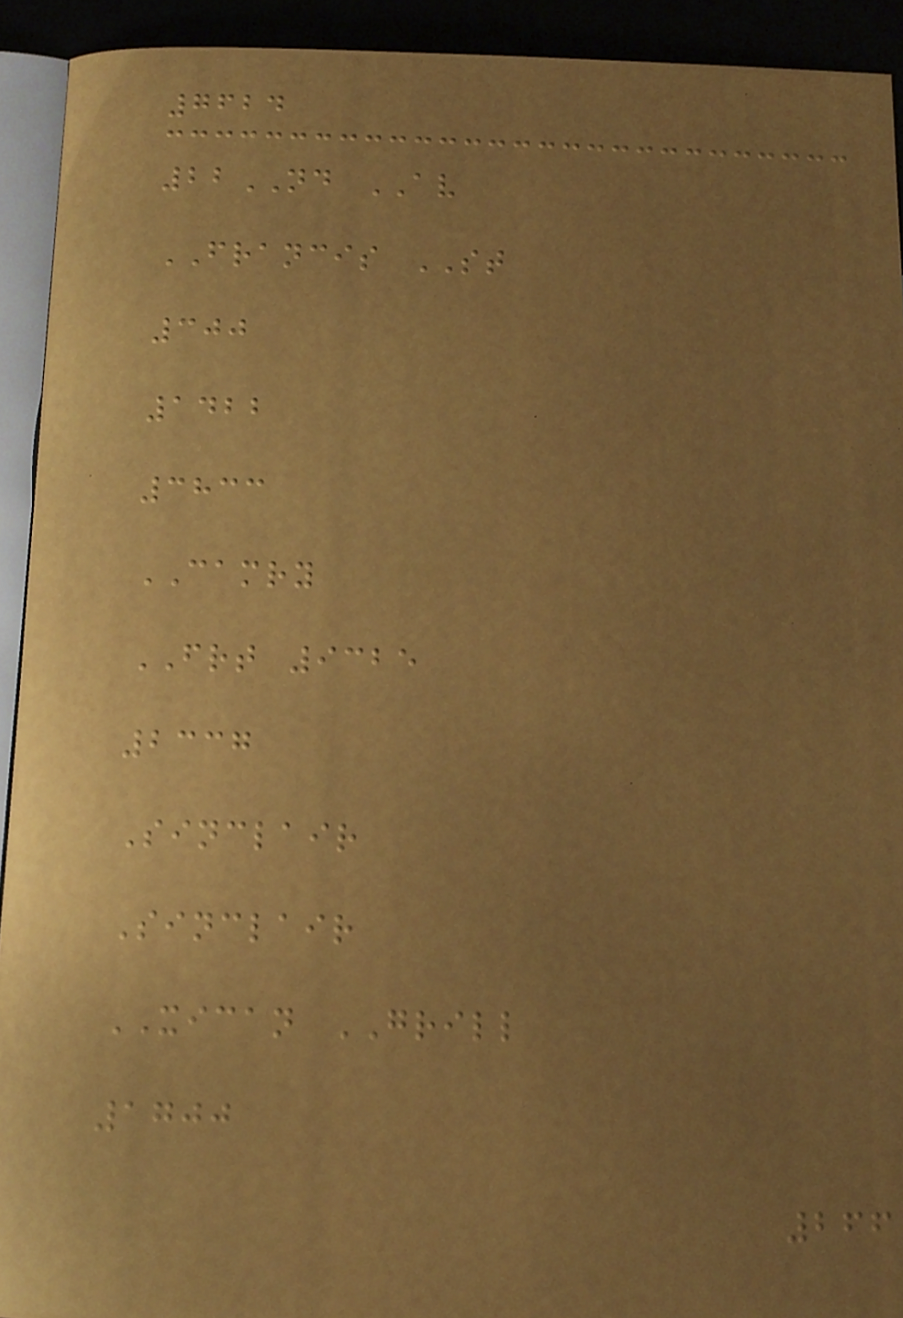7624
22ND AV
FRANCIS ST
300
1422
3833
CAMRY
FRT 9325
2337
Sinclair
Sinclair
XICAN GRILL
1700
266
